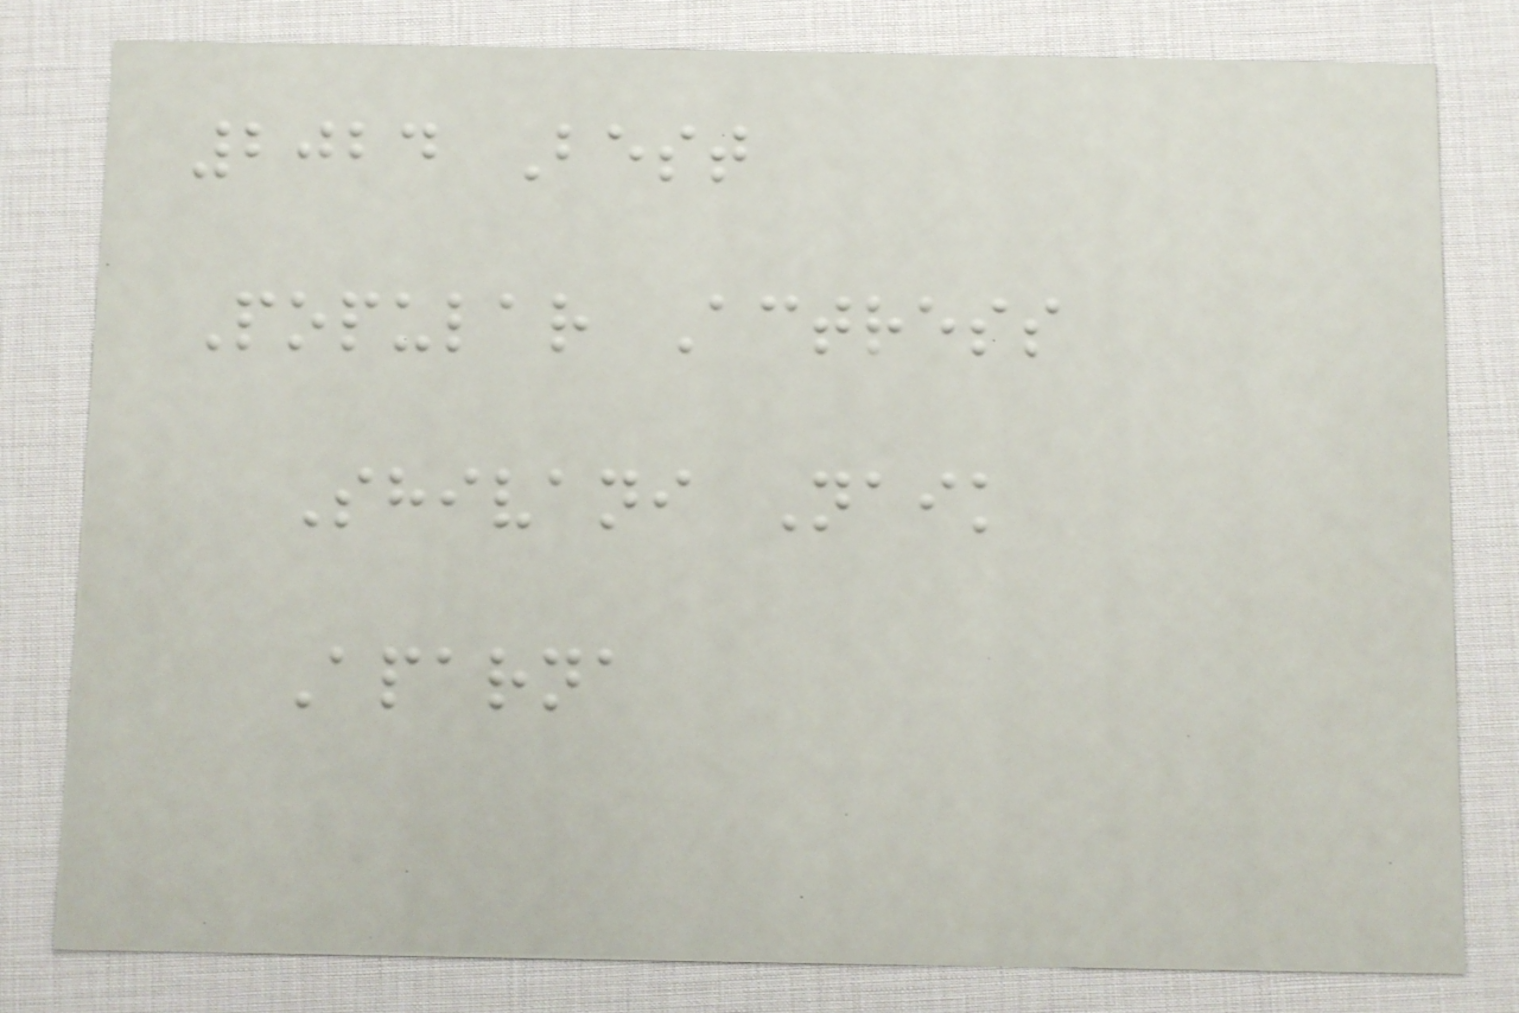2024 Best
Popular Actress
Shivani Naik
Aparna
